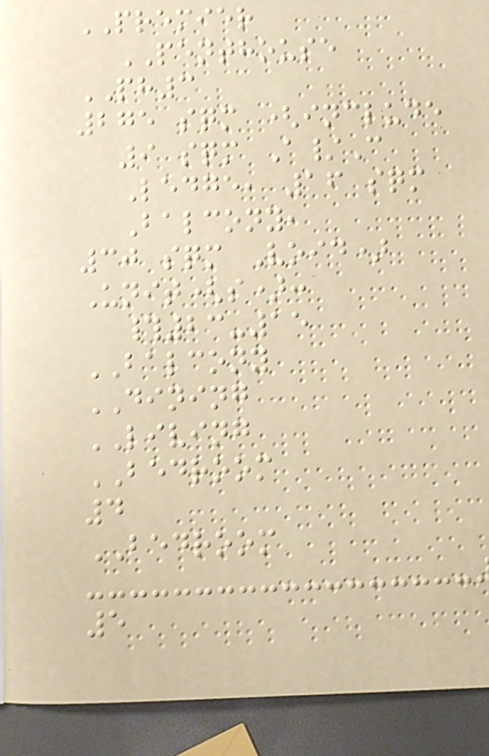PREMIER
PENTHOUSE
PH3
275 sqm (include
9 sqm A/C
Ledge, 16 sqm
Balcony,
30 sqm Void)
Unit(s):
#23-15
BALCONY
DINING
LIVING
BEDROOM
4
BEDROOM
5
